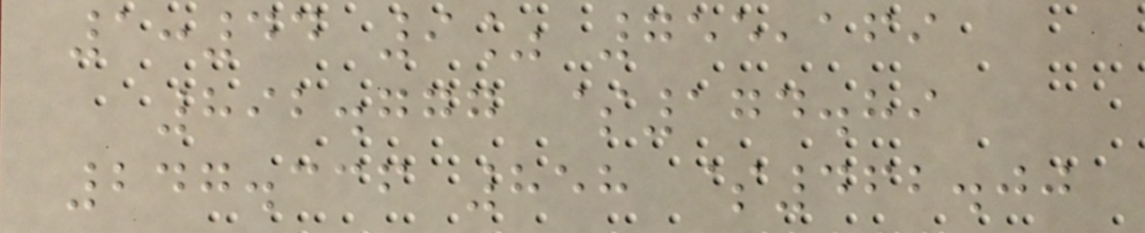1:44 9% 755,169
892.777 $174.89
247.336 858 $462.00
